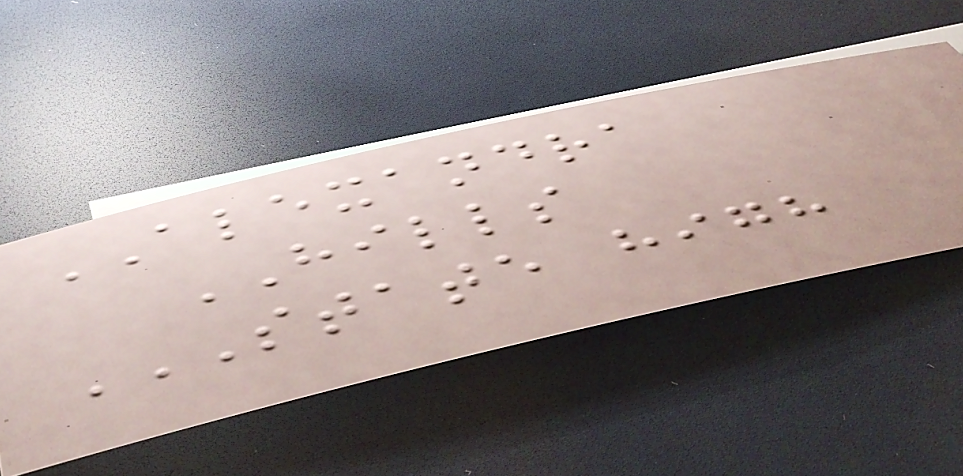ALEXANDRA
HILLS
STATE HIGH
